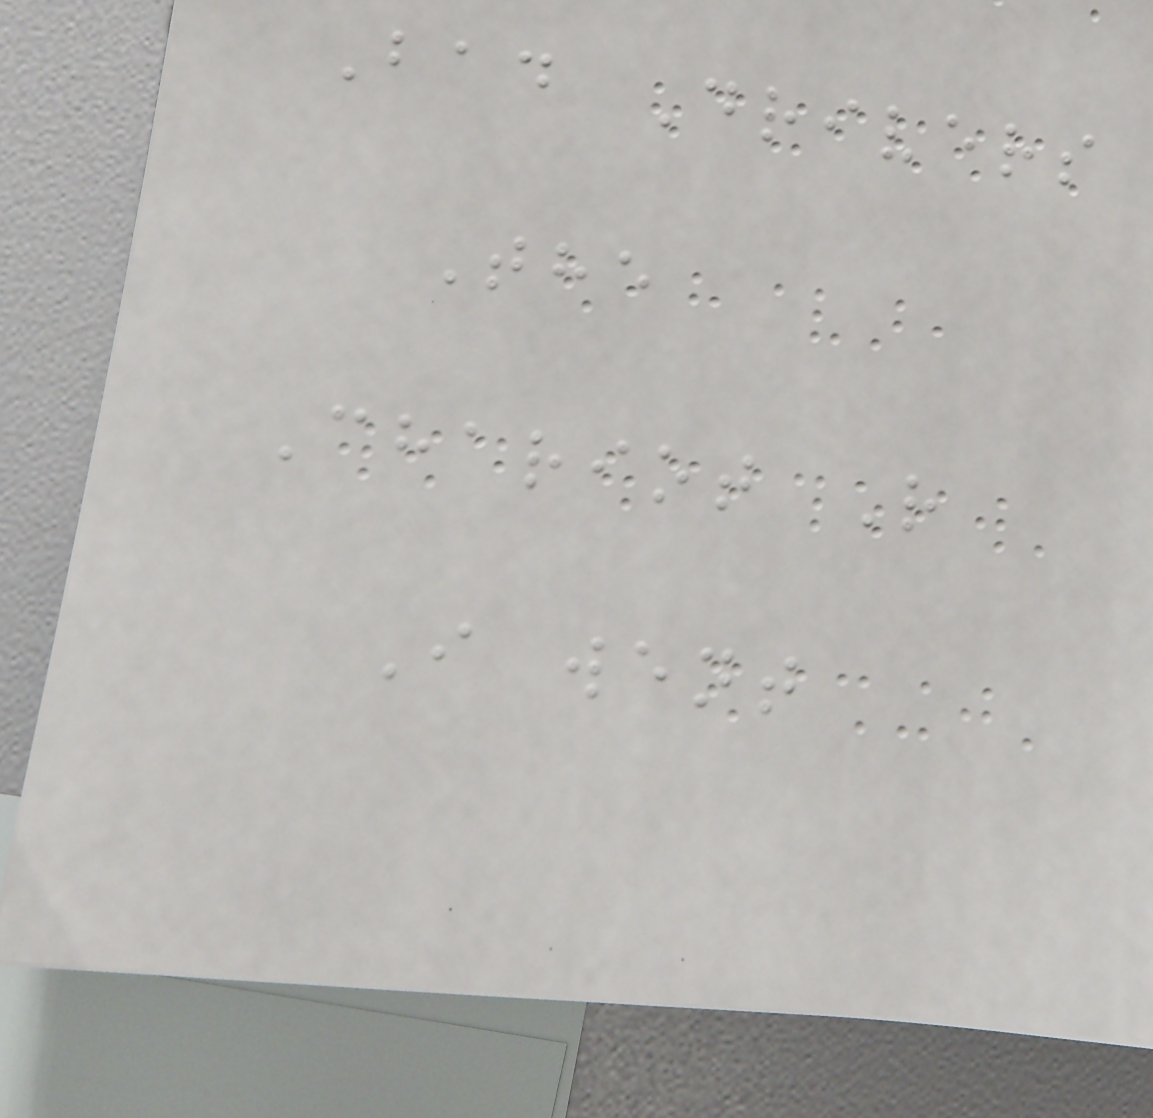Bad Drivers
The
Chariot R
I went
